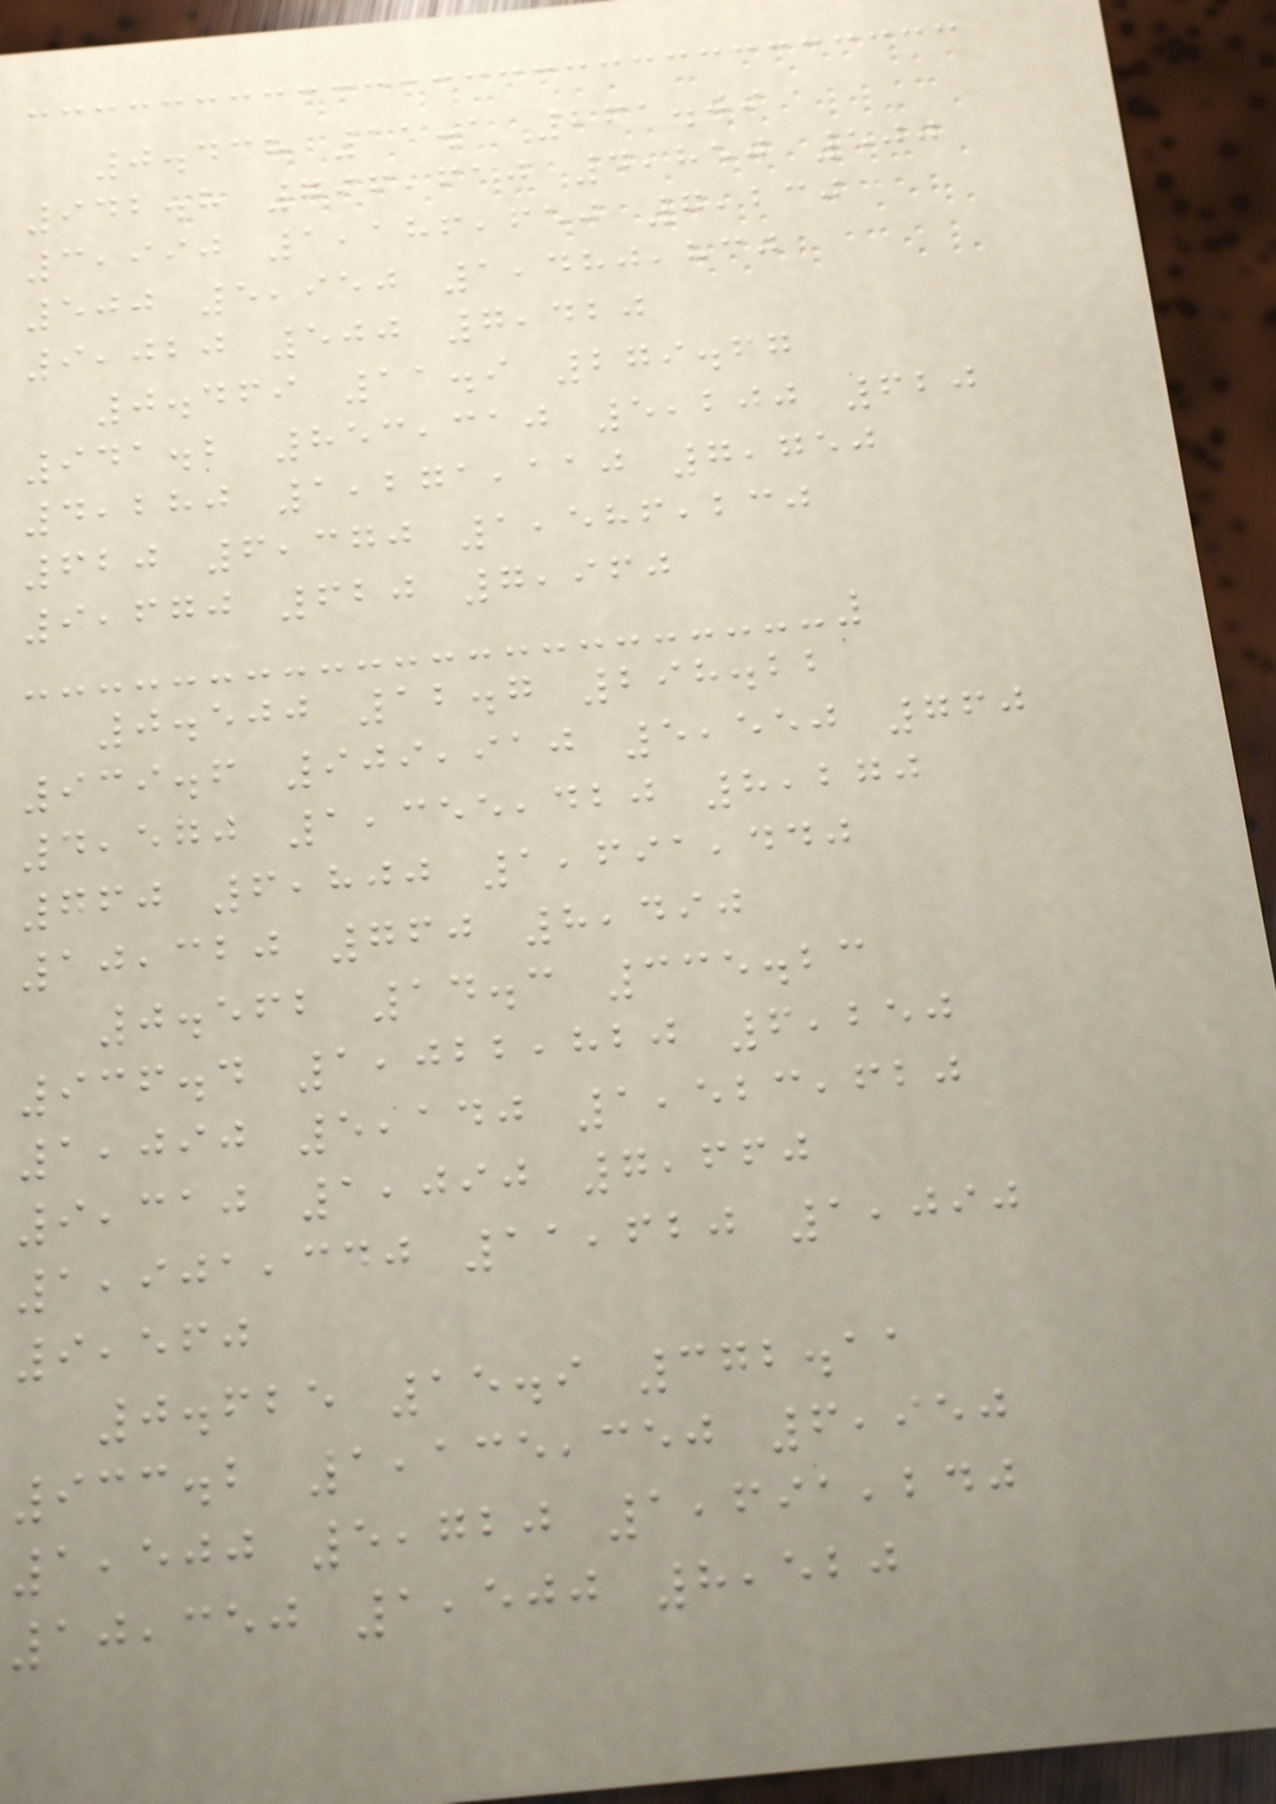0.438 11.1 261.09
942.8 796,610 4,850 500
3,990 1,186,650 7,230
500 5,950 1,480,830
9,020 500 7,420
0.469 11.9 279.67
941.2 853,310 5,200 620
4,280 1,271,110 7,750
620 6,370 1,586,230
9,670 620 7,960
0.500 12.7 298.22
939.6 909,910 5,550 760
4,570 1,355,420 8,270
760 6,800 1,691,440
10,320 760 8,490
0.562 14.3 335.23
936.4 1,022,820 6,250
1,090 5,140 1,523,620
9,310 1,090 7,660
1,901,340 11,620 1,090
9,560
0.625 15.9 372.11
933.2 1,135,350 6,950
1,500 5,720 1,691,240
10,350 1,500 8,520
